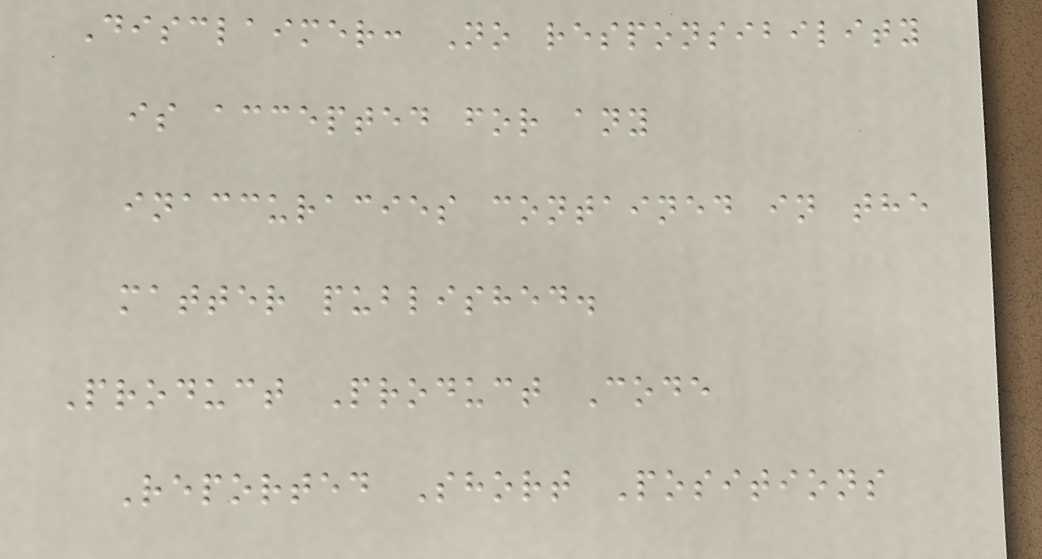Disclaimer: No responsibility
is accepted for any
inaccuracies contained in the
matter published.
Product Product Code
Reported Short Positions
